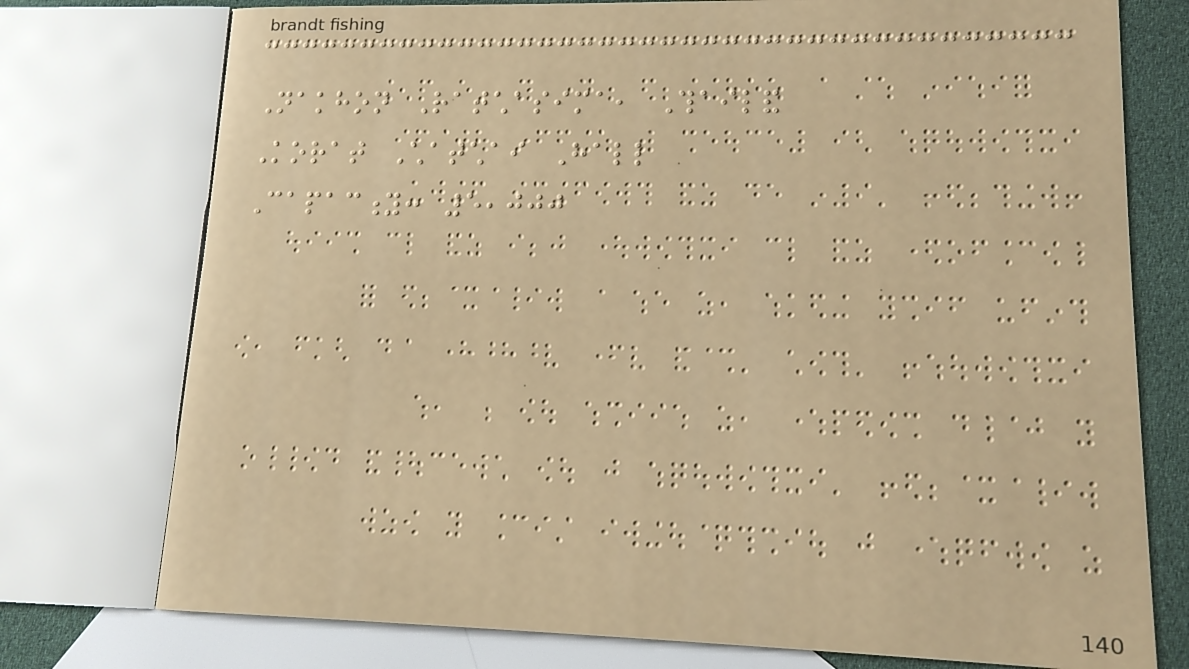Nakhon Ratchasima, Thailand
Korat Chatchai Hall
Capacity: 5,000
